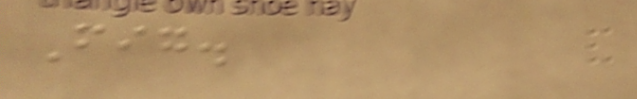Fig.
